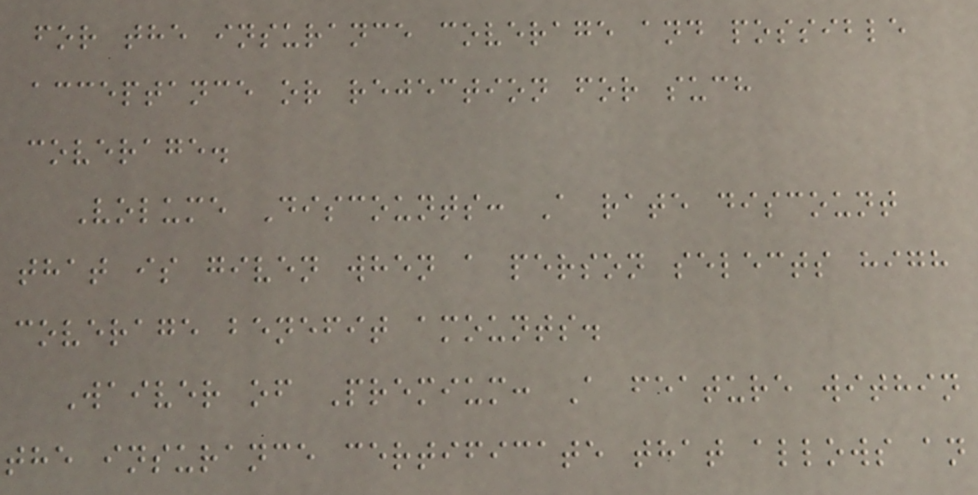for the insurance coverage and possible
acceptance or rejection for such
coverage.
Volume Discounts: A rate discount
that is given when a person selects high
coverage benefit amounts.
Waiver of Premium: A feature within
the insurance certificate that allows an
